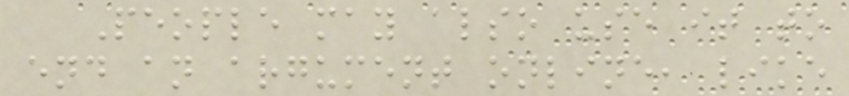People may also use it to
end an argument online, like
